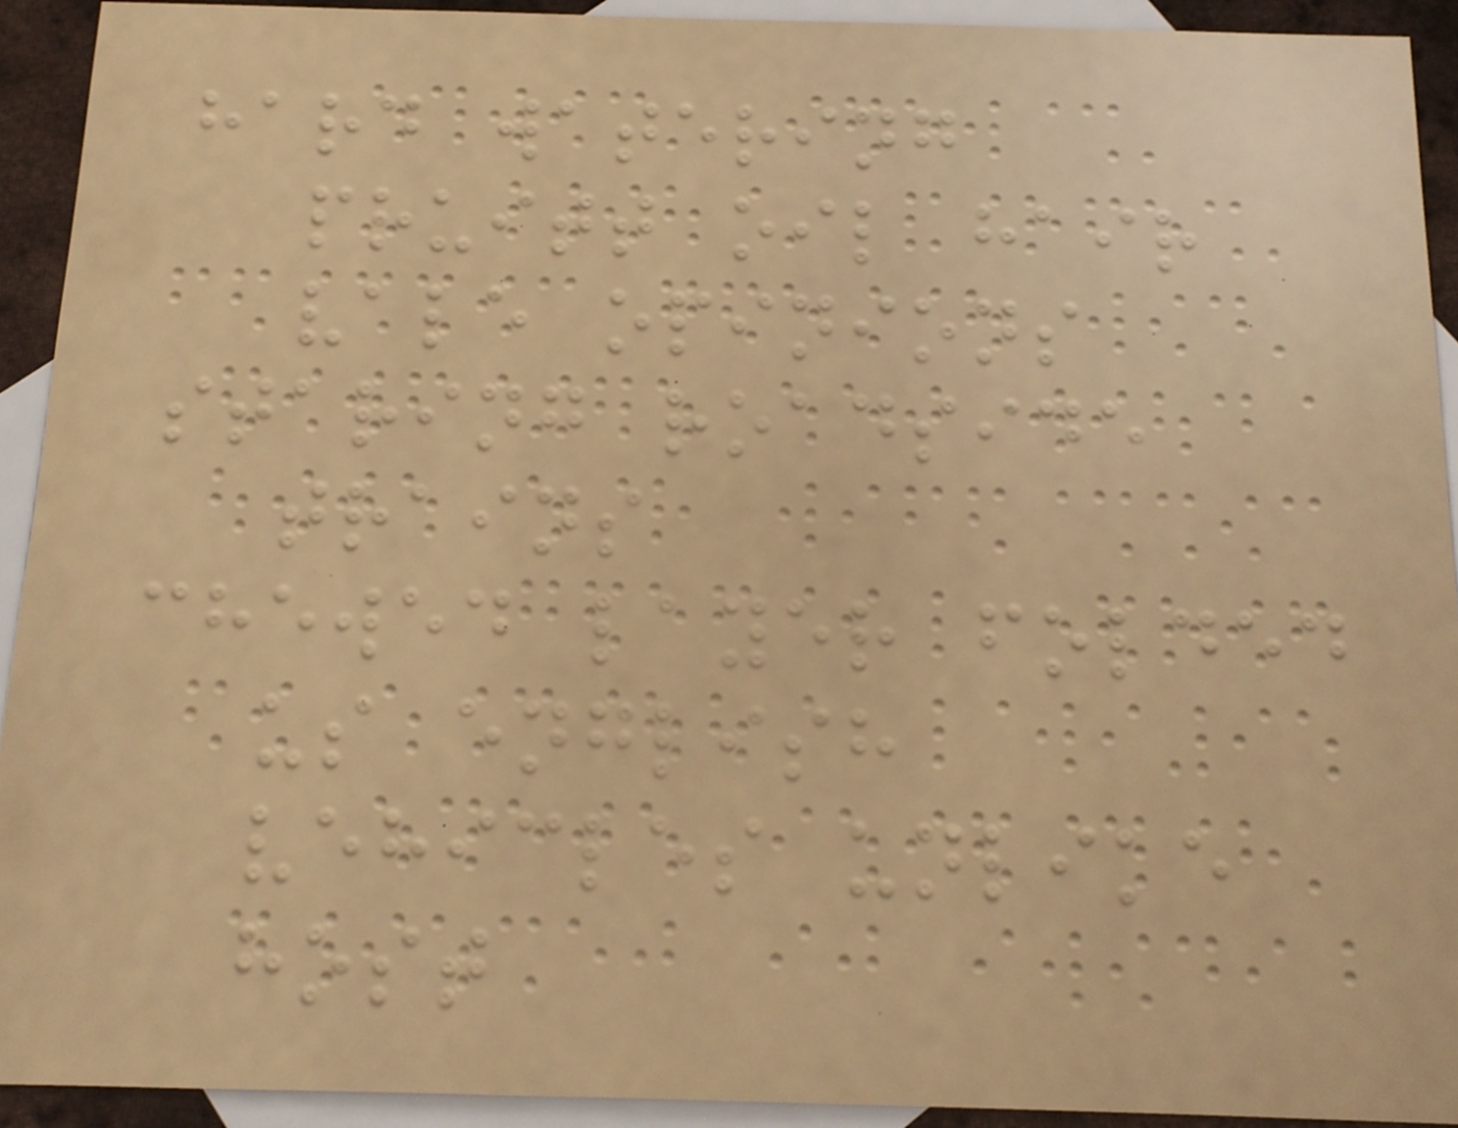hard watering
pruitt oil hair
vale opinions
staring roadside
trains
chewed layer folded
us english
vehicles unlike
host
